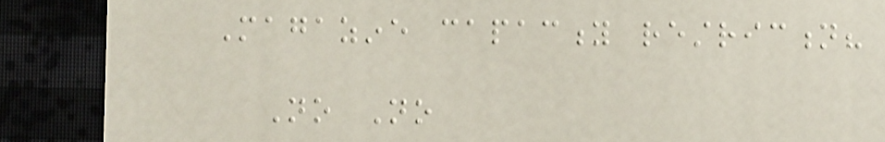Magazine capacity restriction?
No No
